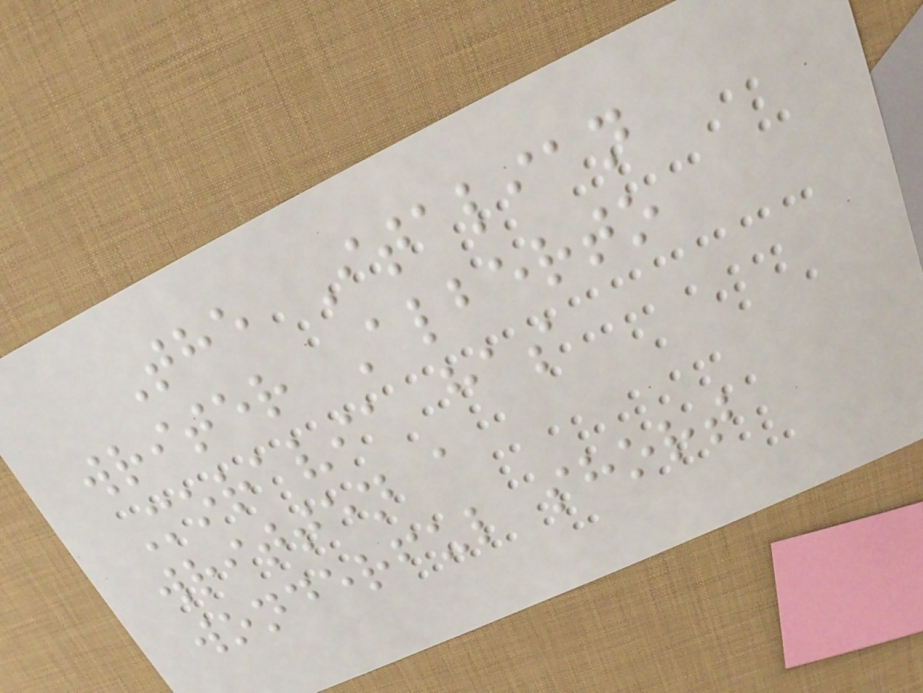The Italian
writer Alberto
Moravia has
written a
wonderful short
